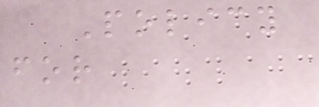Policy
for
